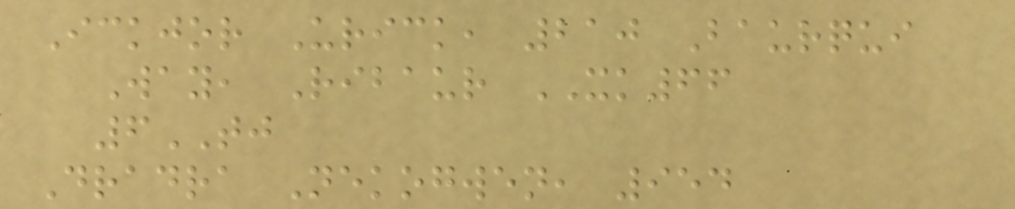Ickjor Urick, 210 Baurqui
Way, Ribaur XK66
6TJ
Dradra Nekogwen, 954
